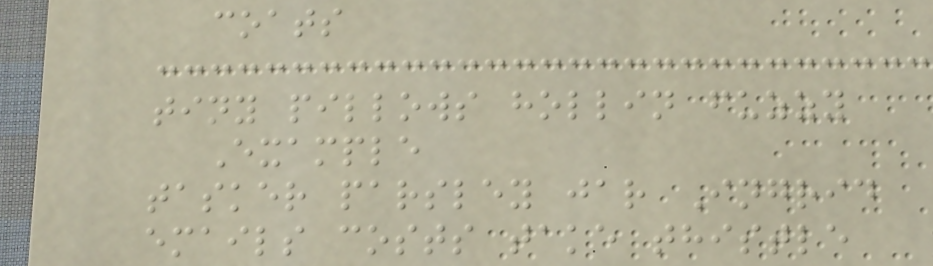coats
tiny pillows hollin fuzzy
Example
tasker parsley jar Ingrid
emails costs take thistle
